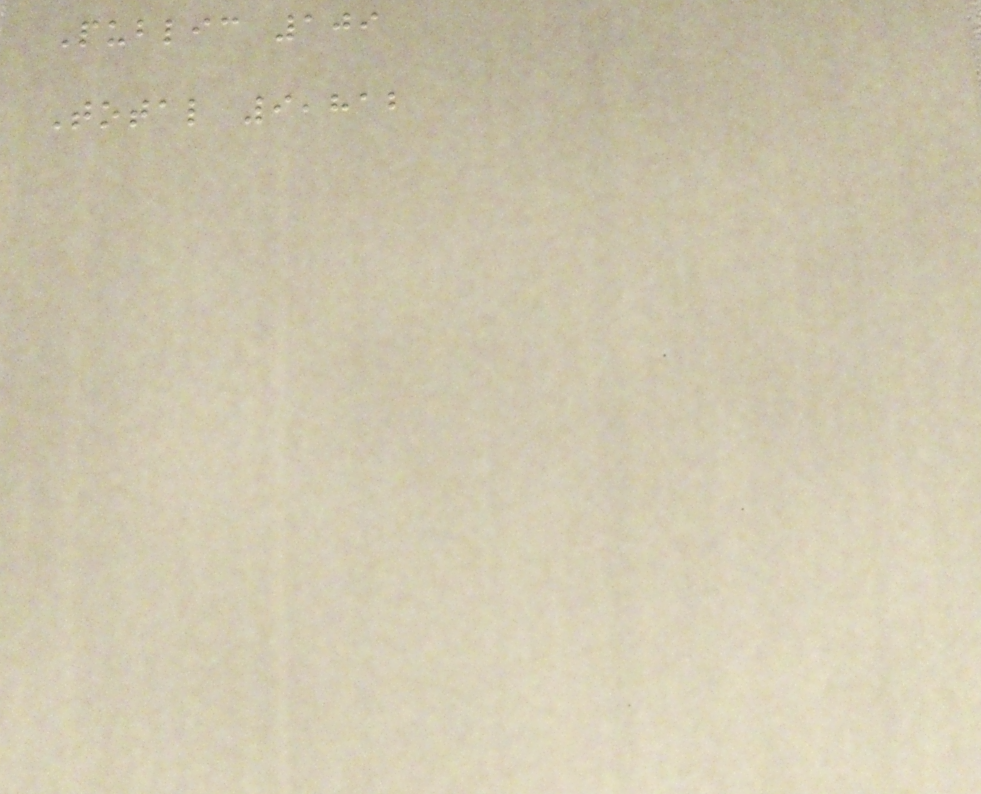Public 109
Total 9,812
